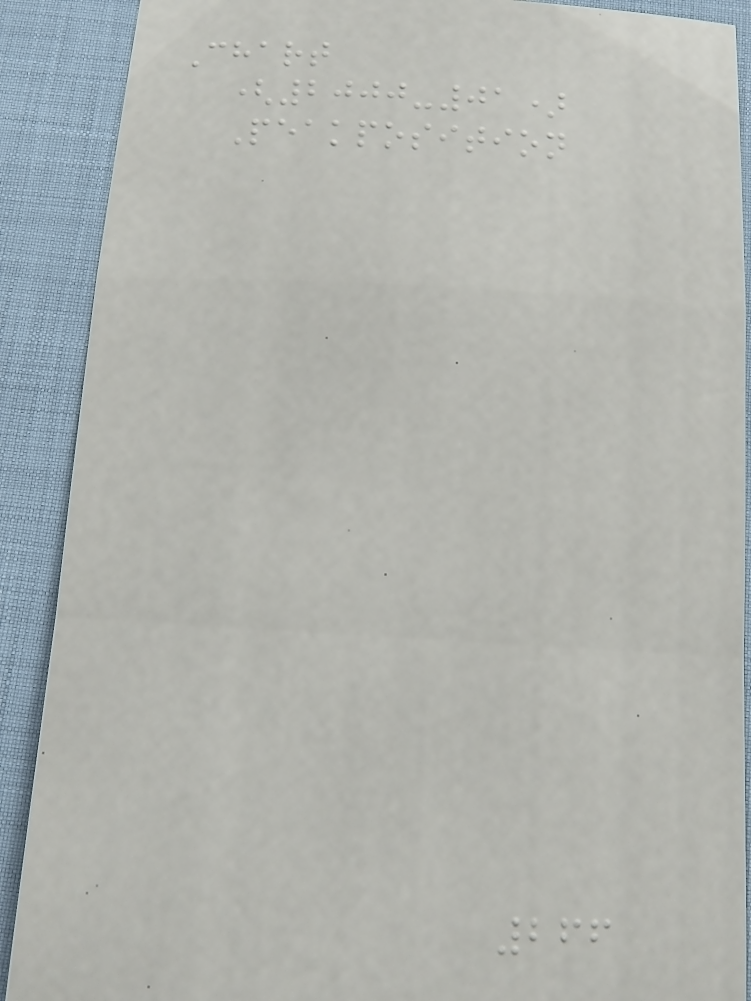Chart
(2000-01)
Peakposition
266
